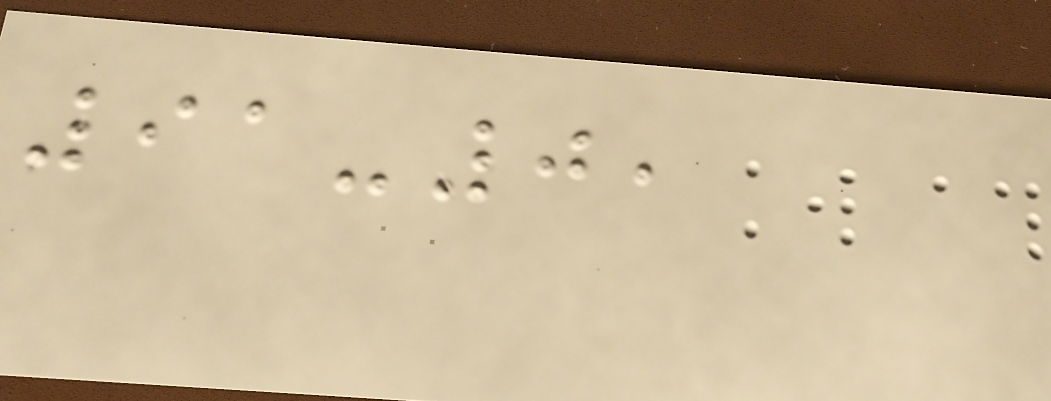91-0,
